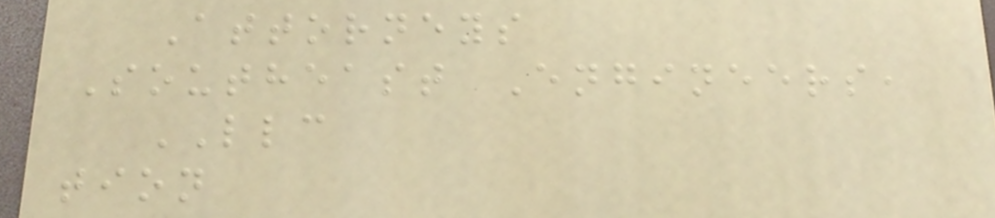Attorneys
Southeast Engineers,
LLC
tion
